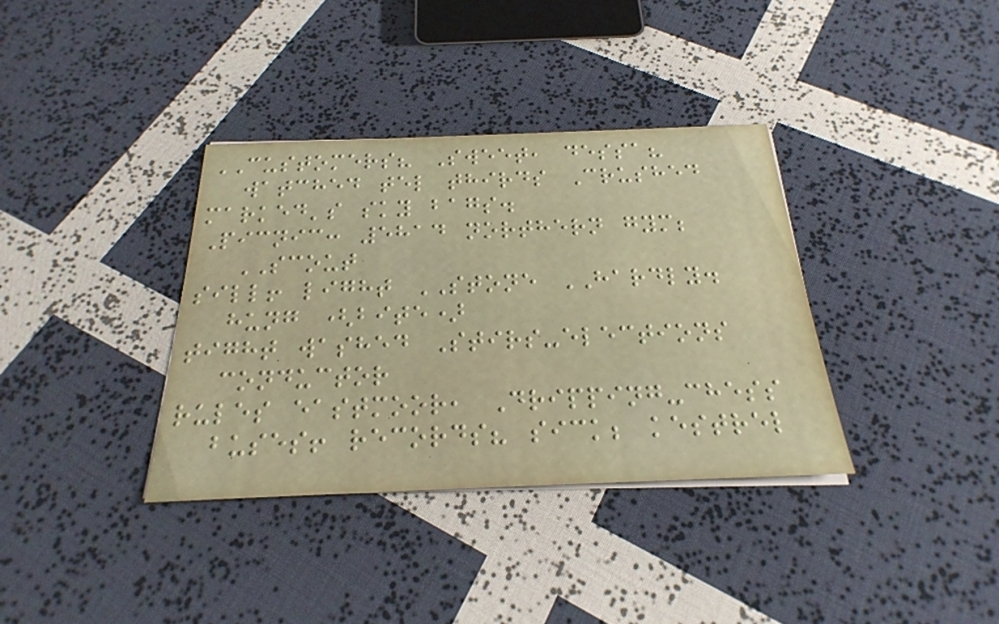CUSTOMERS? Sweet, dessa?
watched tel thirds Crushed
marked's sky bags.
Picnic: 5814 northern gym;
SCOUT
sill! light STONE HARDLY.
hung (bite)
tight washed Stirs-elections
conductor
rules eastmoor, Dripping-chess
buses! records? sick; kestrel
